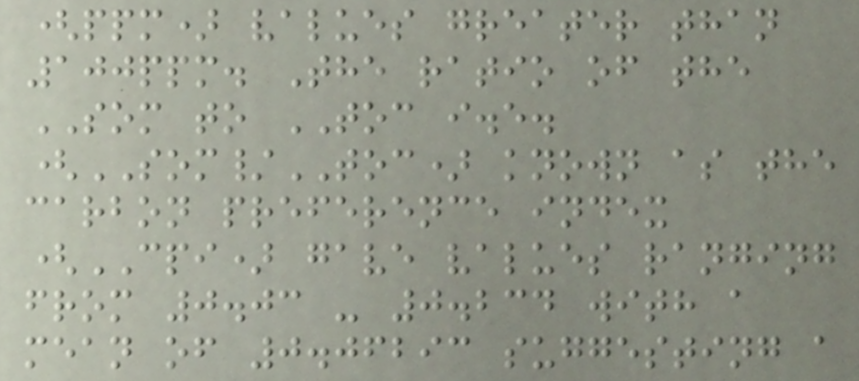(ppm) values greater than
100ppm. The ratio of the
SOM to TOC i.e.
(SOM/TOC) known as the
carbon preference index
(CPI) gave values ranging
from 0.03 - 0.234 with a
mean of 0.06293 suggesting a
